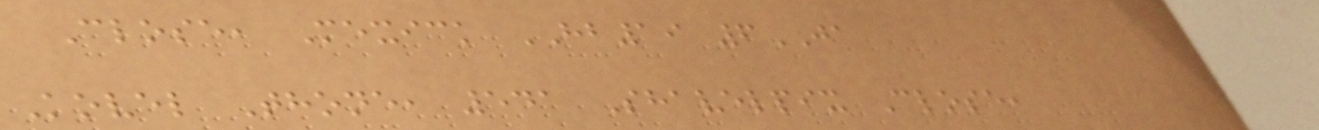Close, Mexick HB19 6JA
Kovel Thone, 541 Shavelpix Close,
